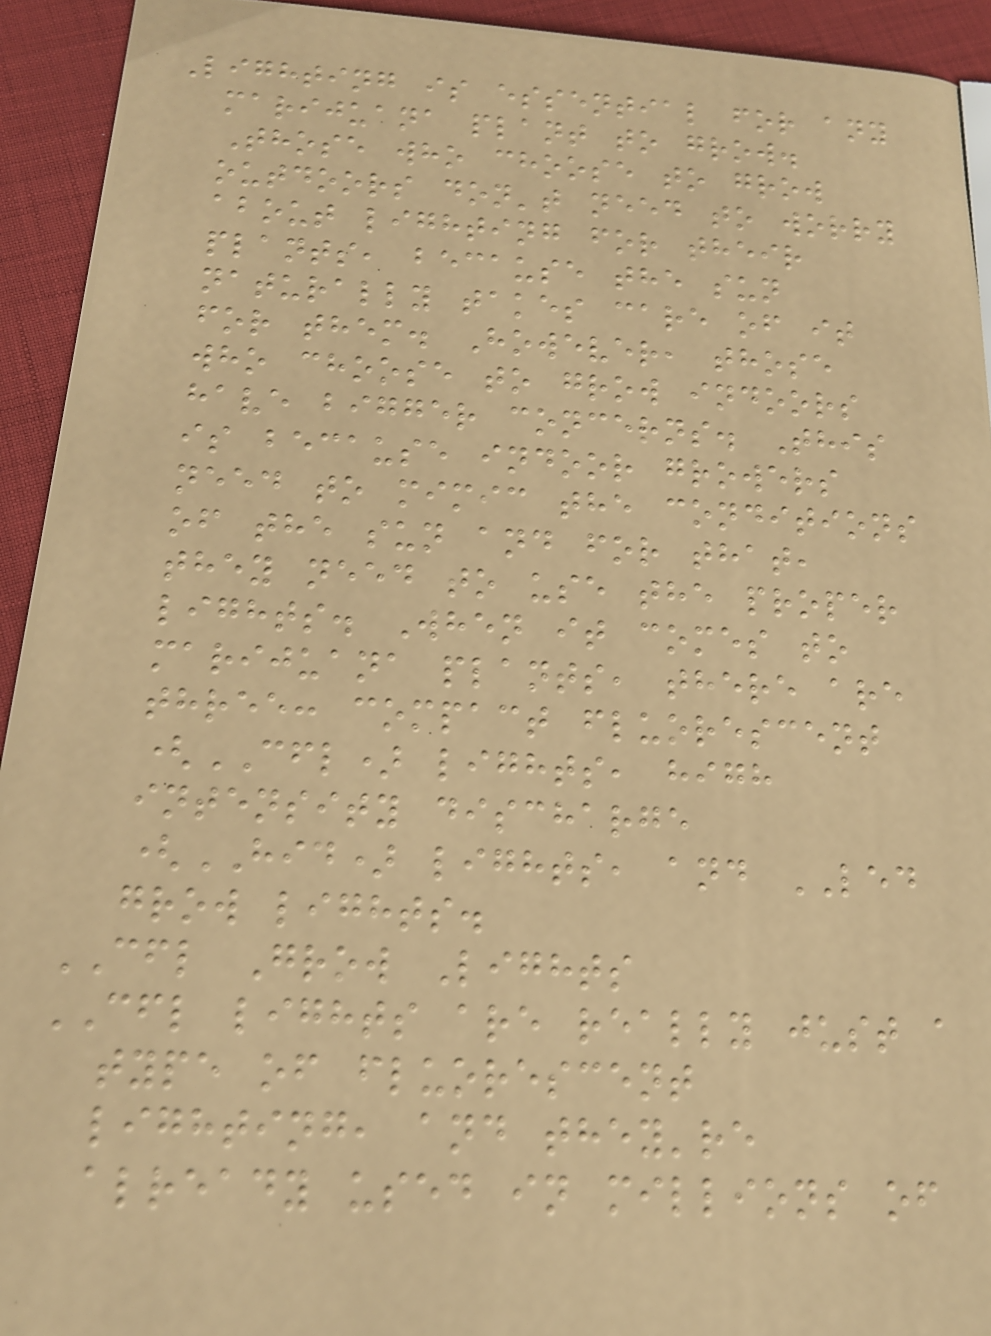Lighting is essential for any
marijuana plant to grow.
Those who choose to grow
outdoors don't need to worry
about lighting for their
plants, because the sun
naturally takes care of it
for them. However, those
who choose to grow indoors
have bigger concerns. This
is because indoor growers
need to mimic the conditions
of the sun and for that,
they need to use the proper
lights. When it comes to
marijuana plants, there are
three: compact fluorescent
(CFL) lights, high
intensity discharge
(HID) lights, and LED
grow lights.
CFL Grow Lights
CFL lights are really just a
type of fluorescent
lighting, and they're
already used in millions of
